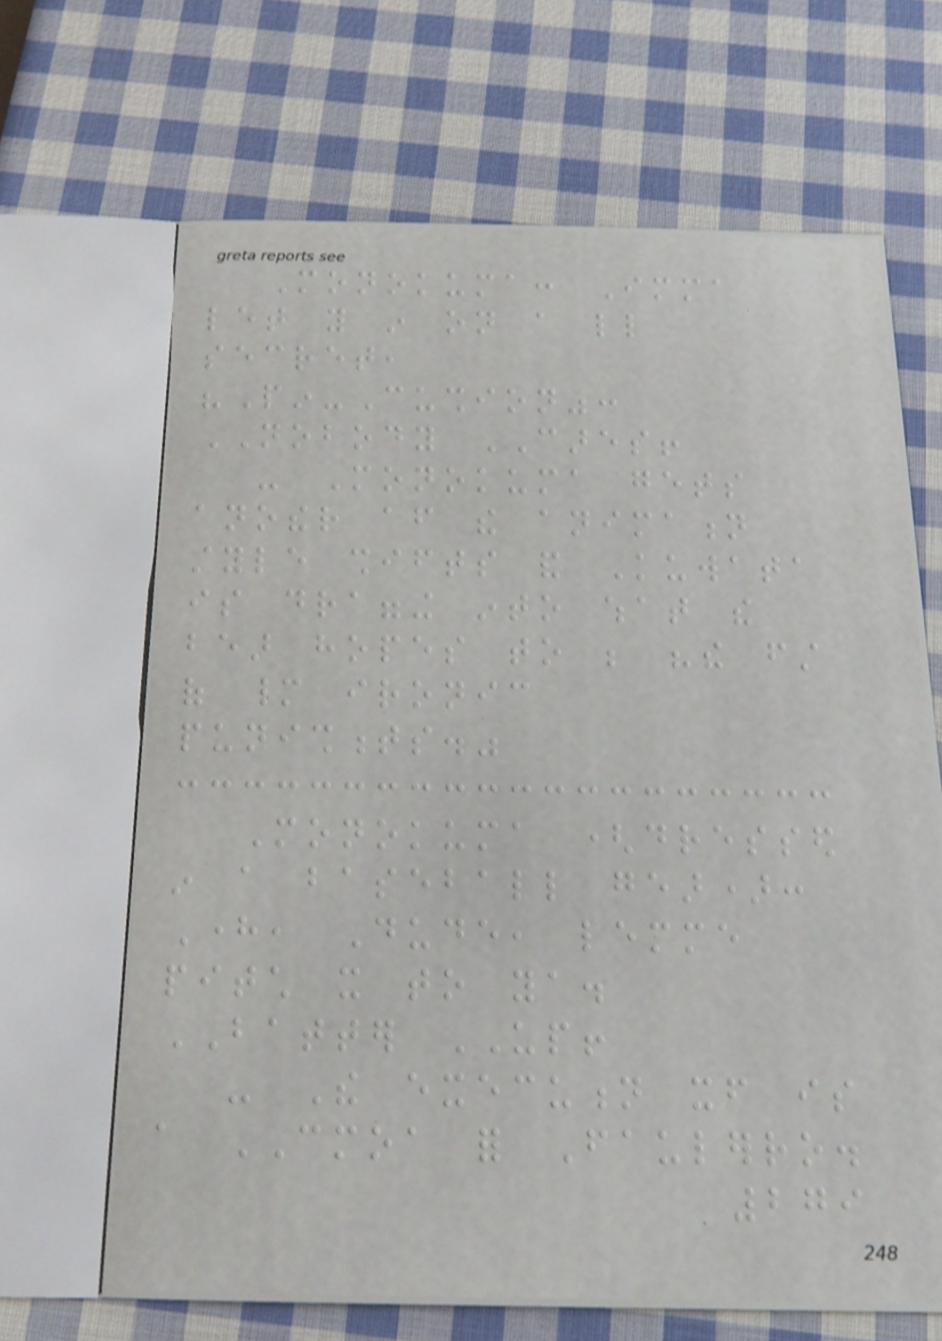Monokuma: Imma
let you in on a little
secret,
"Pin-Cushion":
NOBODY CARES!
- Monokuma gets
another after the animation
style shifts and Kuwata
is dragging into what the
bear hopes to be "the first
of many ironic
punishments."
Monokuma (dressed
in a baseball gear):
Here, Dude, lemme
pitch it to ya.
BATTER UP!
- The execution itself is
a CMOA for Faulerro.
279
